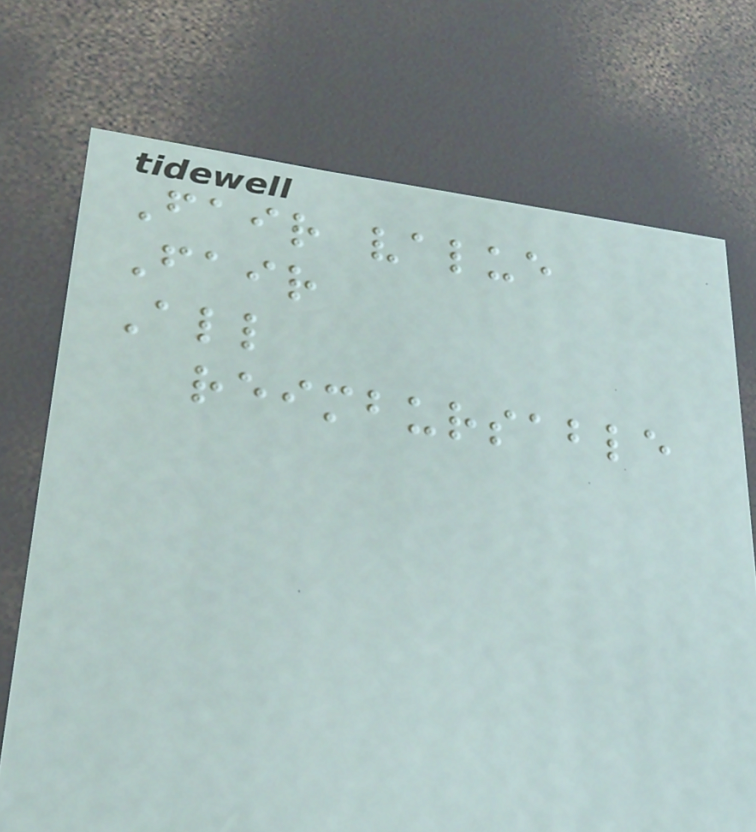Fair value
Fair
All
reimbursable
